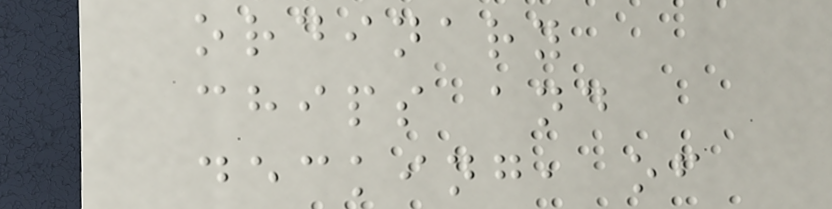ordinary
chips and
decking, of
